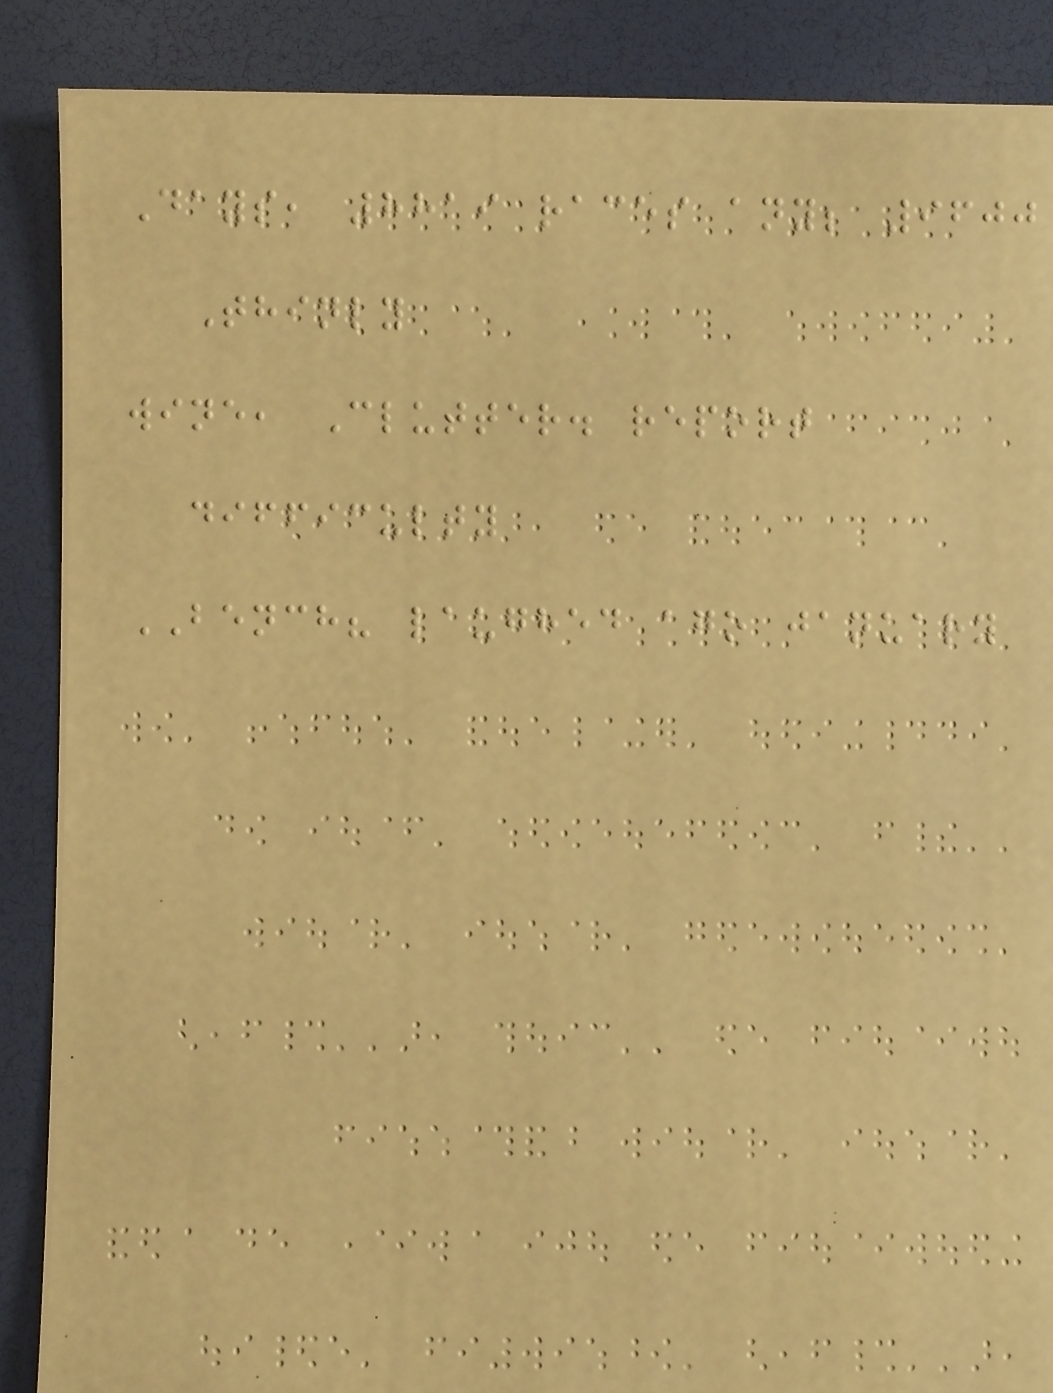Days, 8819 races any; 9600
Thinly
wine, Clutter. report
difficulty
BENCH? laughed ago january
